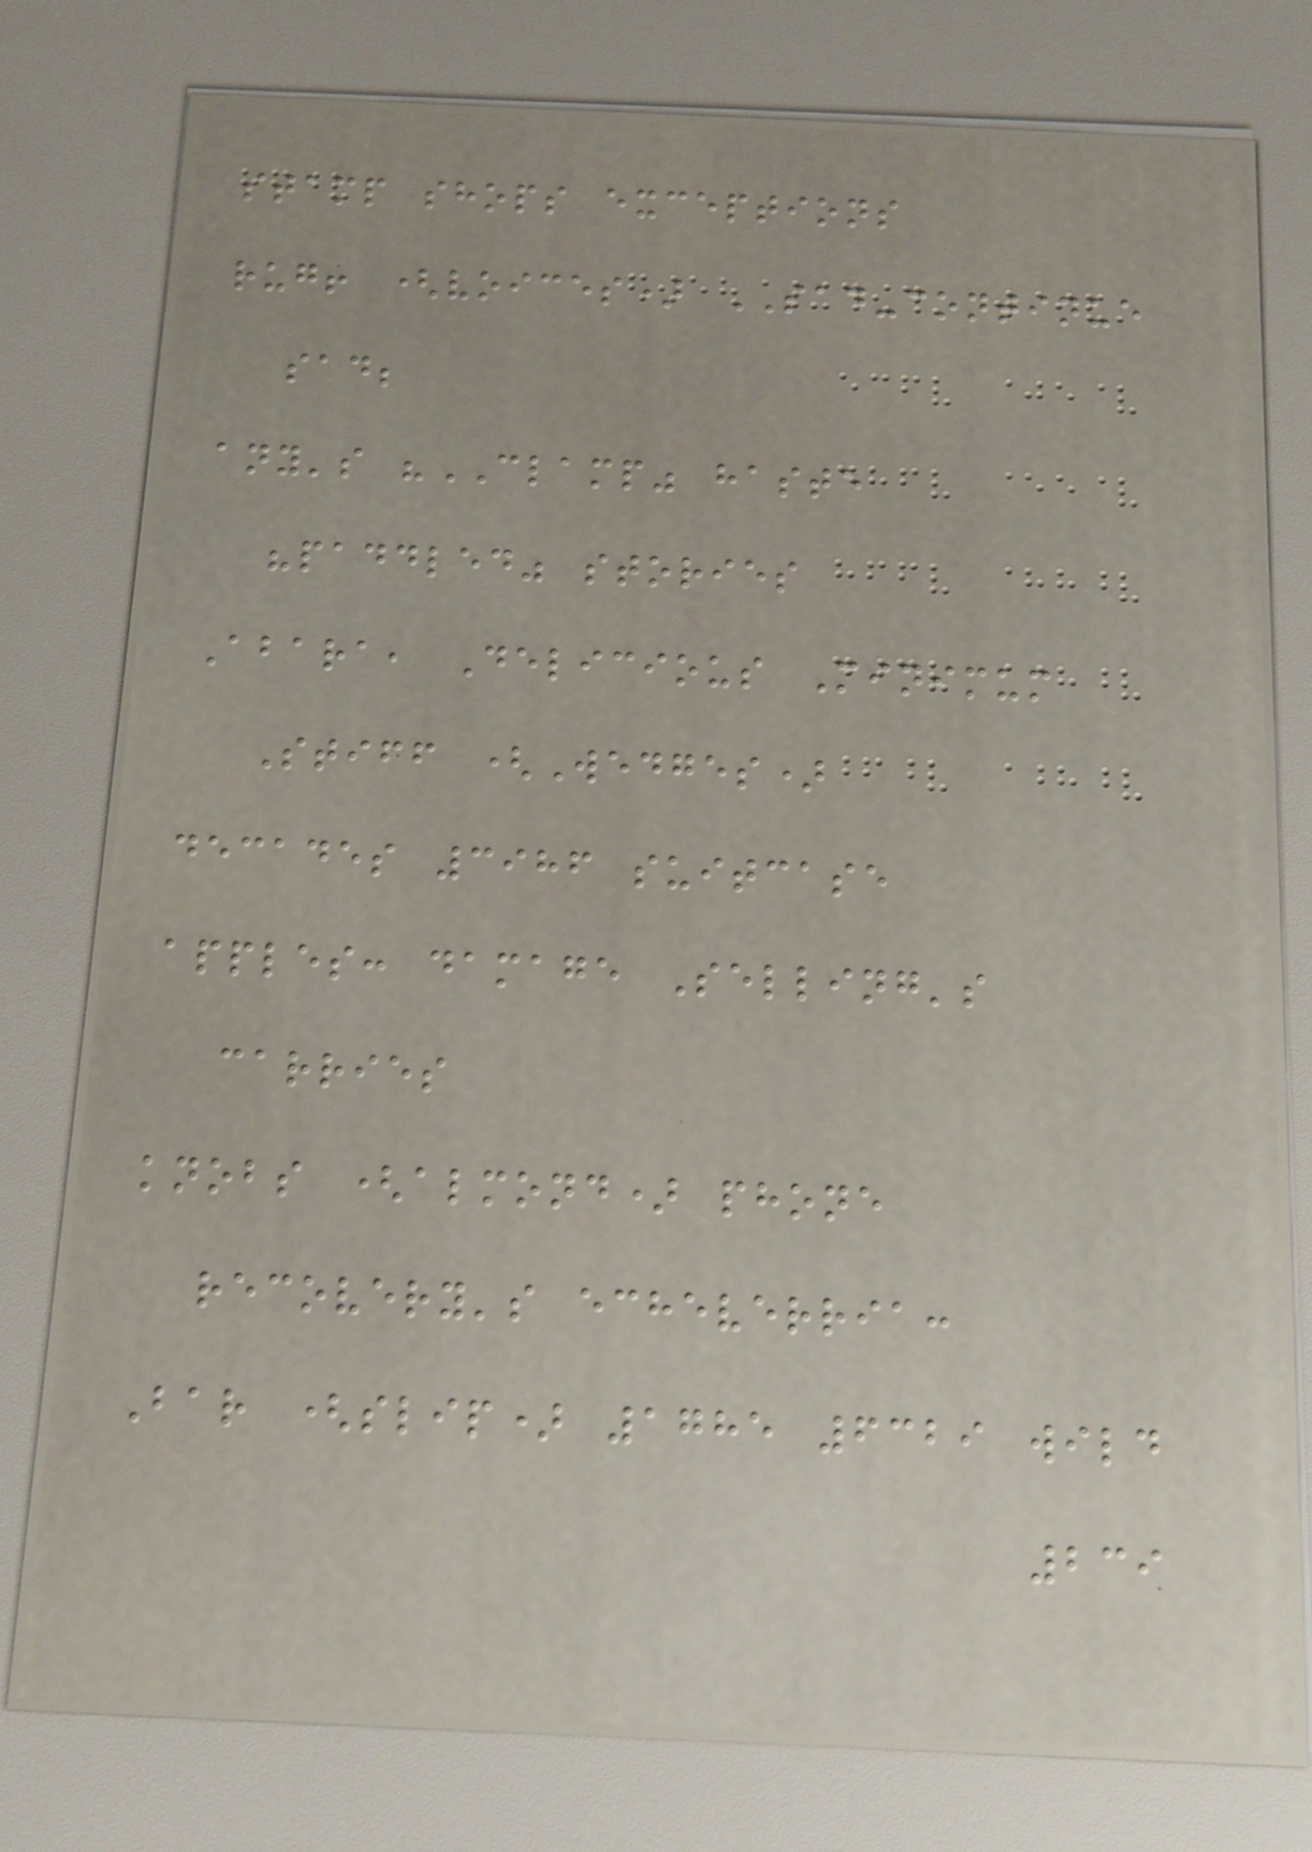stamp shops exceptions
rug! (voices) SAD-continue
sad;
any's "CLAMP" haste
"paddled" stories
Abara, Delicious Minimum
Stiff (Wedges)
decades 3986 suitcase
apples: damage Selling's
carries
knobs (almond) phone
recovery's echeverria:
Bar (slip) 1785 6329 wild
239
